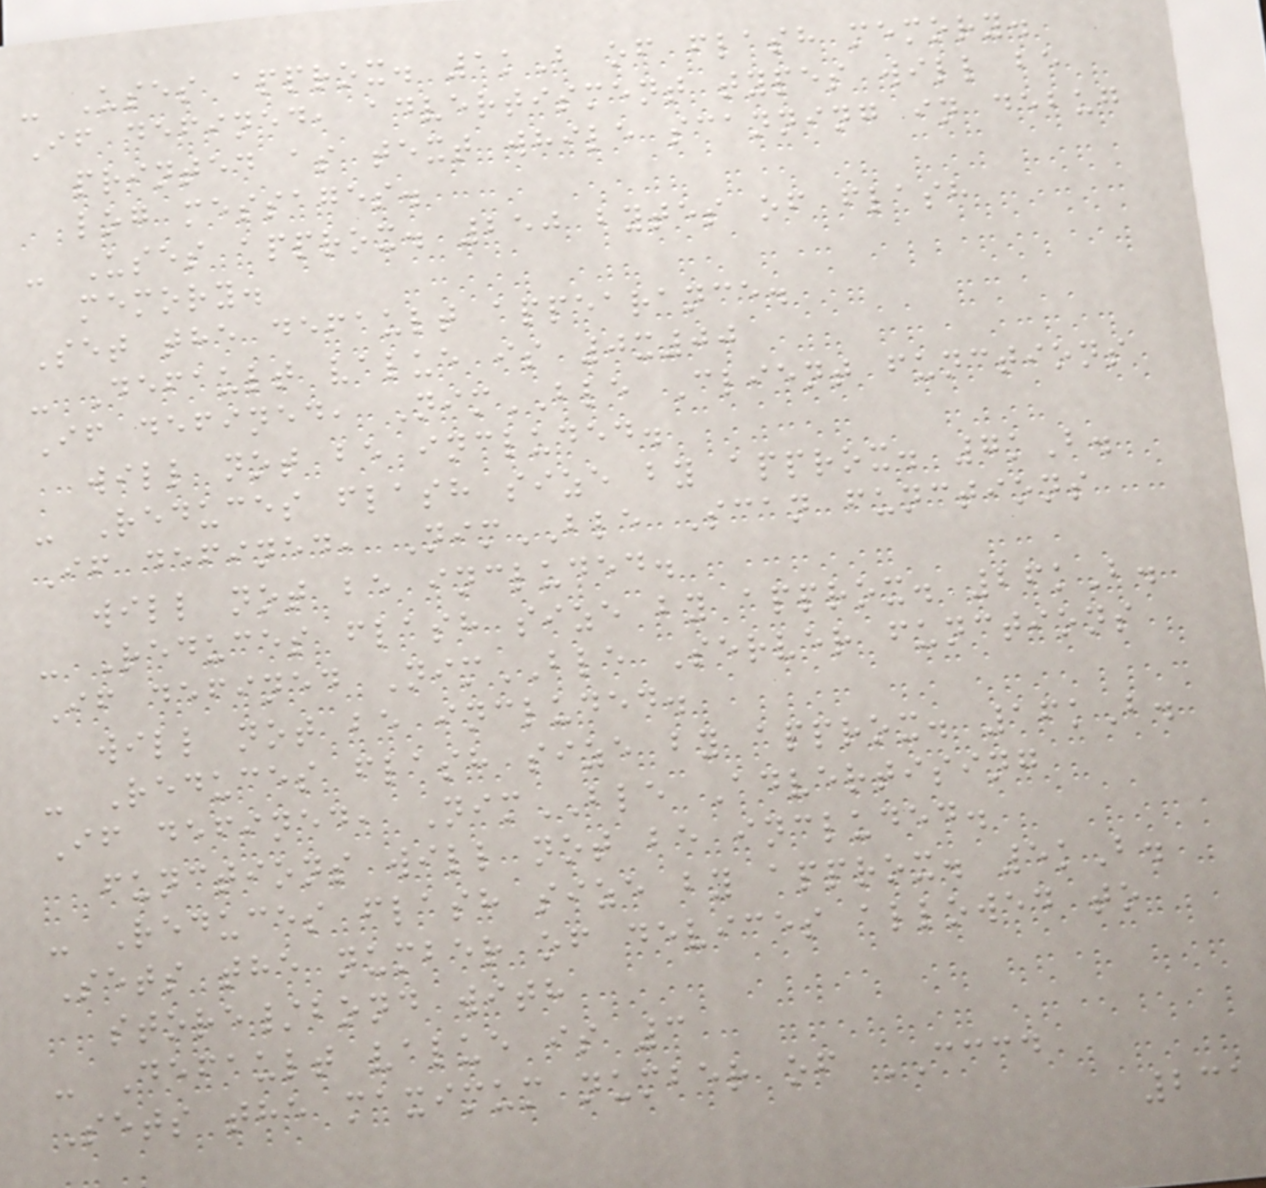- Uses approx. 1kB of flash memory.
If defined, advertisment types will be
printed as text while scanning in debug
log messages.
- Uses approx. 250 bytes of flash
memory.
Set the default appearance.
- Default value is 0x00
If defined, NimBLE Client functions
will not be included.
- Reduces flash size by approx. 7kB.
If defined, NimBLE Scan functions
will not be included.
- Reduces flash size by approx. 26kB.
If defined NimBLE Server functions
will not be included.
- Reduces flash size by approx. 16kB.
If defined, NimBLE Advertising
functions will not be included.
- Reduces flash size by approx. 5kB.
Sets the number of devices allowed to
store/bond with
- Default value is 3
Sets the maximum number of CCCD
231
